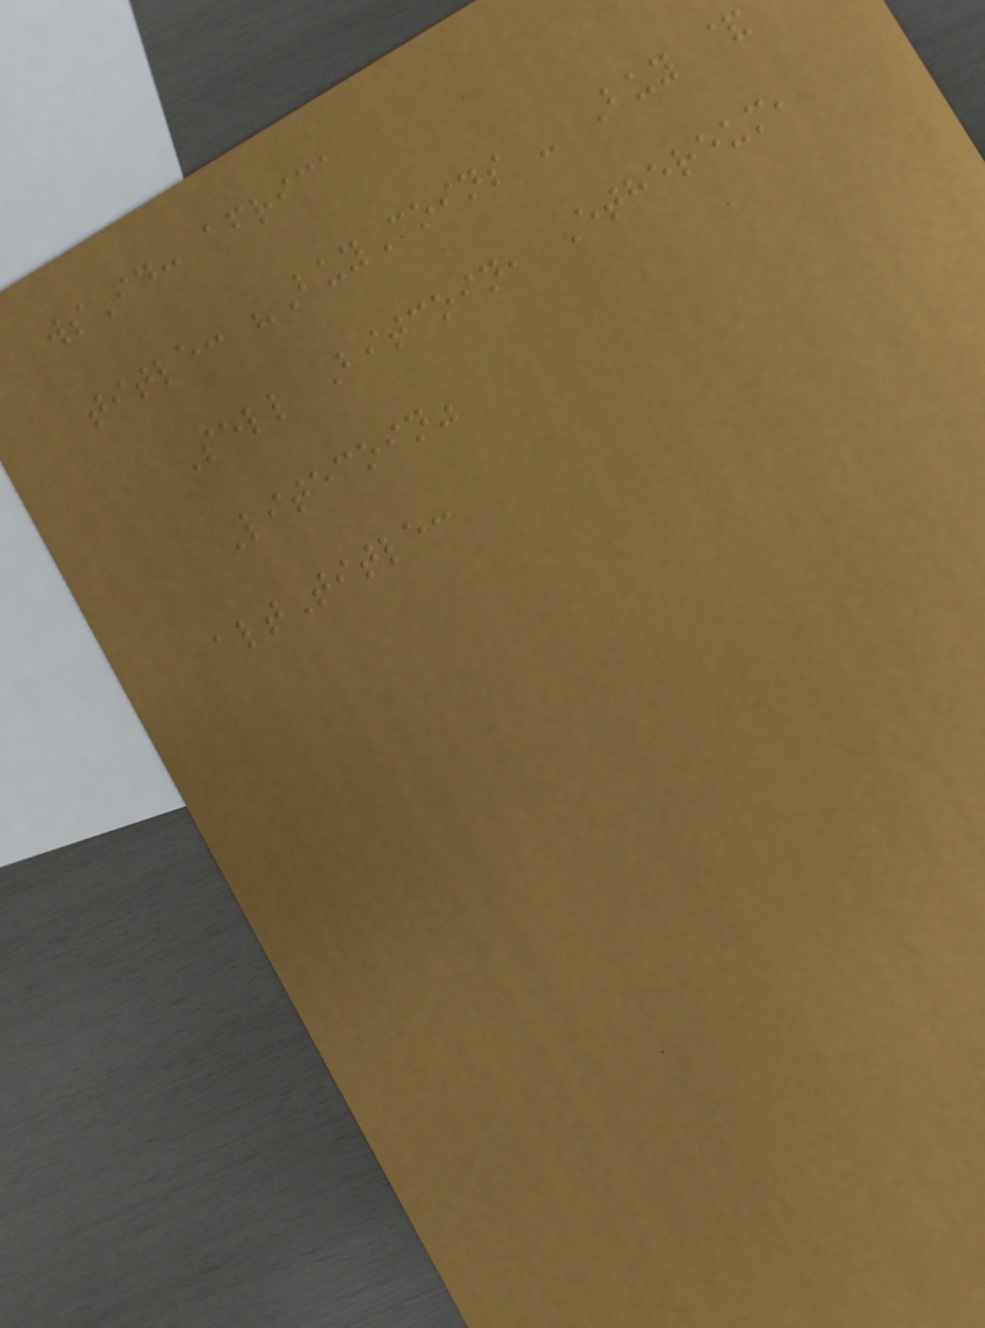wsId: africa
title: "BuyCoins - Buy &
Sell Bitcoin, Ethereum,
Litecoin"
altTitle:
